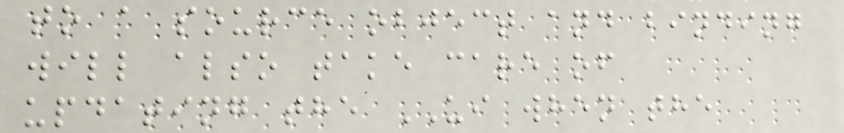to a source object and binding
will also take care of
updating the UI when the
